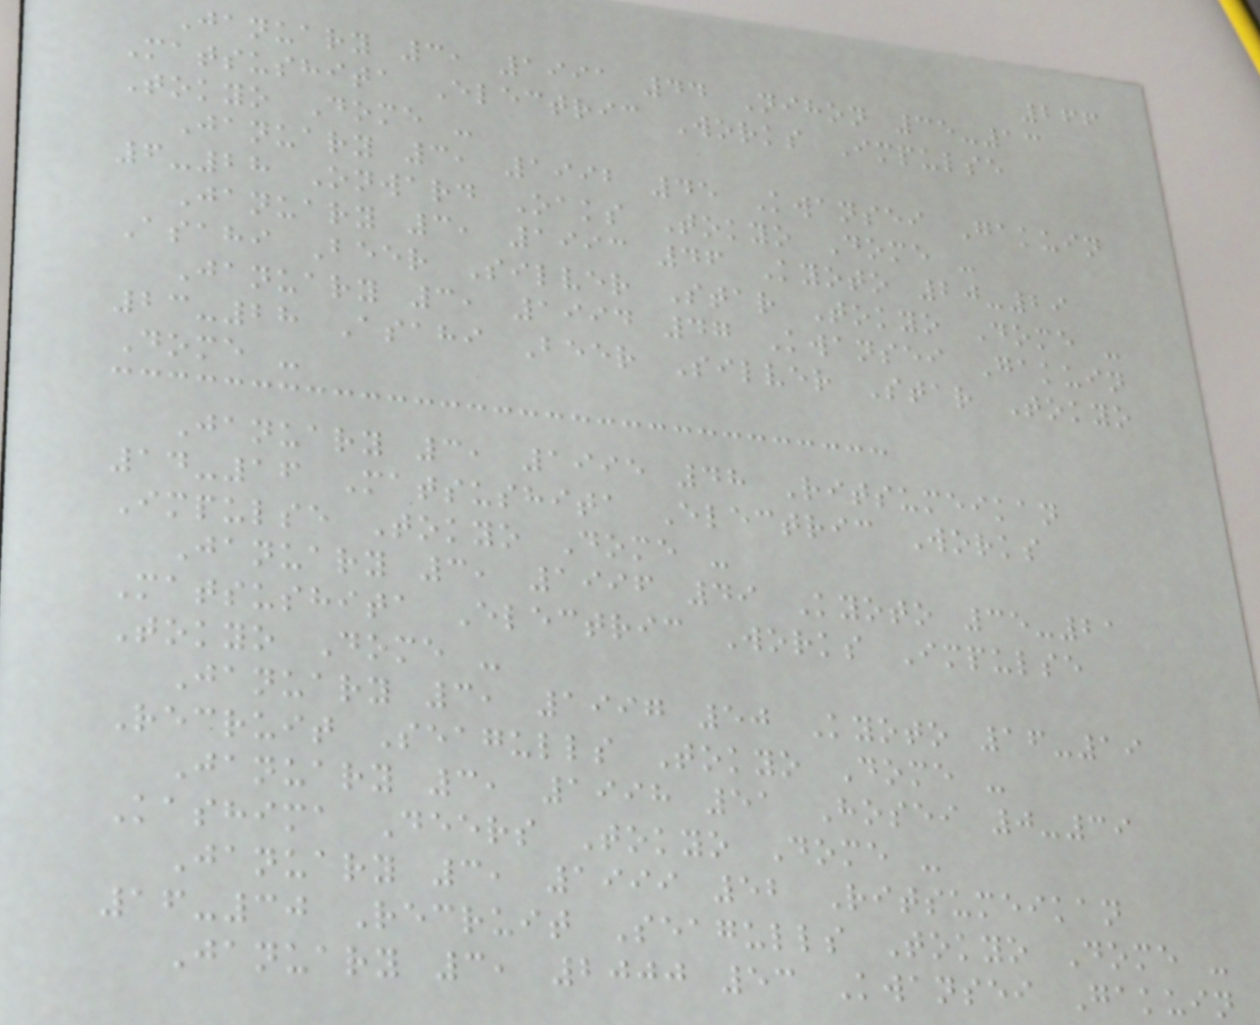266
January 3, 1991 44 Nihon 35-13
Matsushita Electric Works Impulse
Tokyo Dome -
January 3, 1992 45 Kwansei Gakuin
6-28 Onward Oaks Tokyo Dome -
January 3, 1993 46 Kyoto 20-29
Asahi Beer Silver Star Tokyo Dome -
January 3, 1994 47 Kwansei Gakuin
23-28 Asahi Beer Silver Star Tokyo
Dome -
January 3, 1995 48 Ritsumeikan
14-16 Matsushita Electric Works
Impulse Tokyo Dome -
January 3, 1996 49 Kyoto 35-21
Matsushita Electric Works Impulse
Tokyo Dome -
January 3, 1997 50 Kyoto 16-19
Recruit Seagulls Tokyo Dome -
January 3, 1998 51 Hosei 0-39
Kashima Deers Tokyo Dome -
January 3, 1999 52 Ritsumeikan
16-30 Recruit Seagulls Tokyo Dome -
January 3, 2000 53 Kwansei Gakuin
